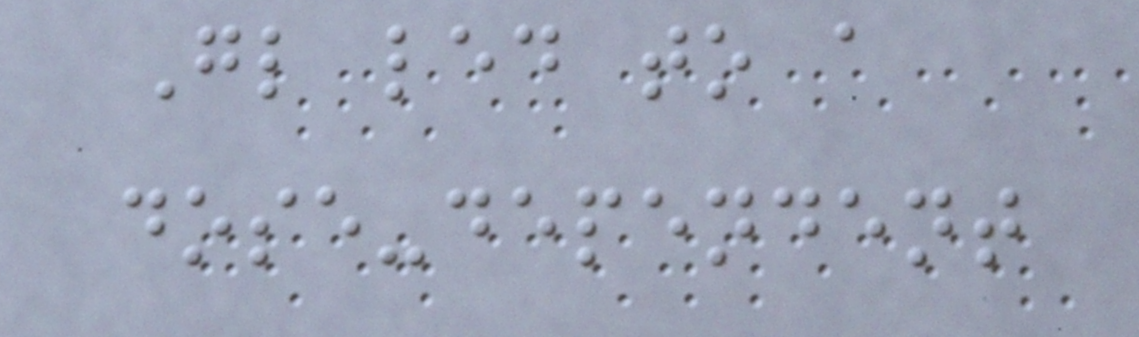Gl led to a
dose-dependent
